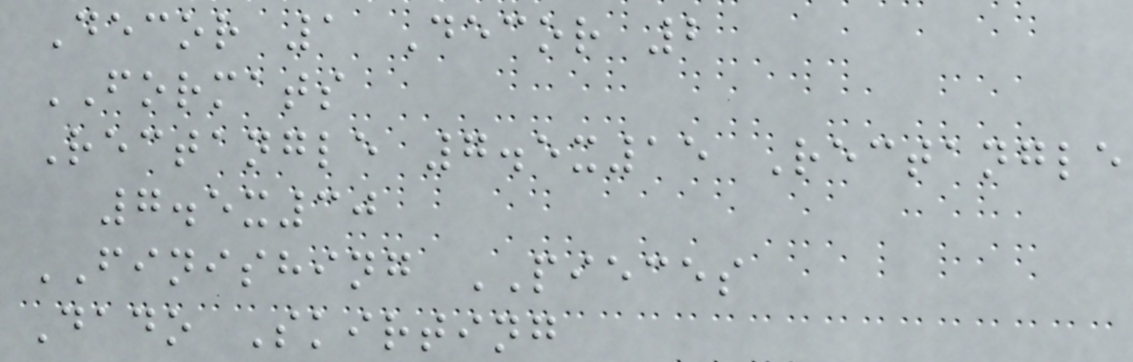Decor 1 Decor 2
FORMATS
Rectangle 7.5x15 Rectangle
7.5x30
FINISHING PIECES
Dado Skirting
